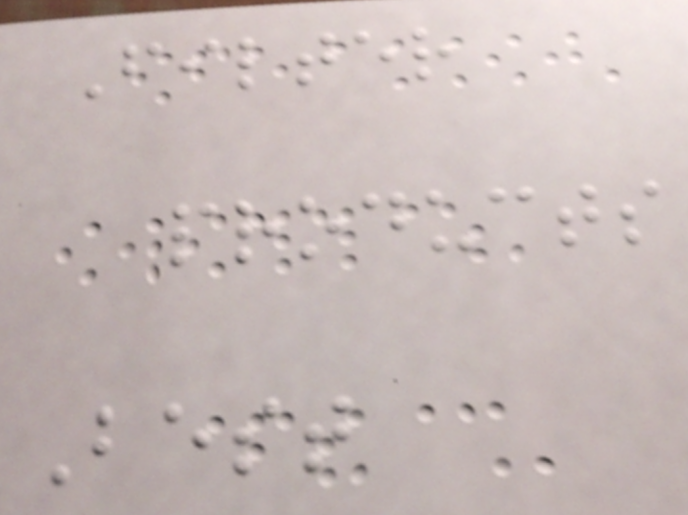Filter
products
Best
